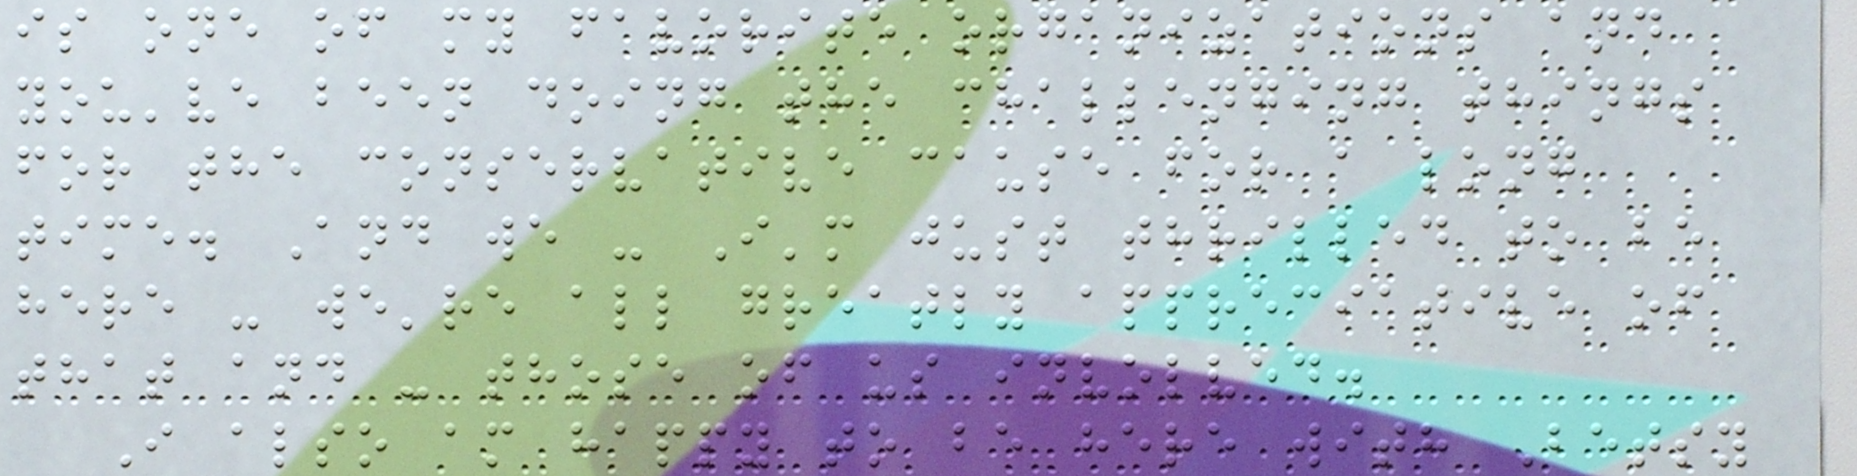is one of my favorite organizations and
you've been doing the challenging things
for the conservative cause for a long
time. And we - I'm just thrilled to be
here - we're all greatly appreciative of
that and - those of us involved.
I also am happy to be here with Betsy
